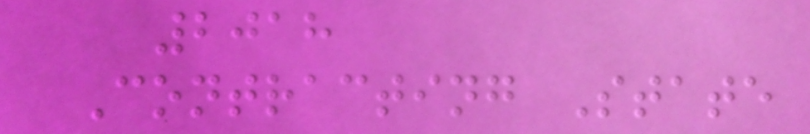2018
Contracting State
